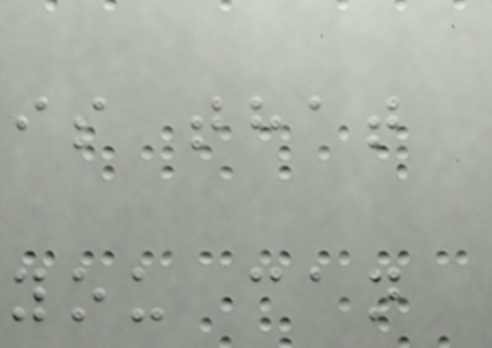is that
you can
